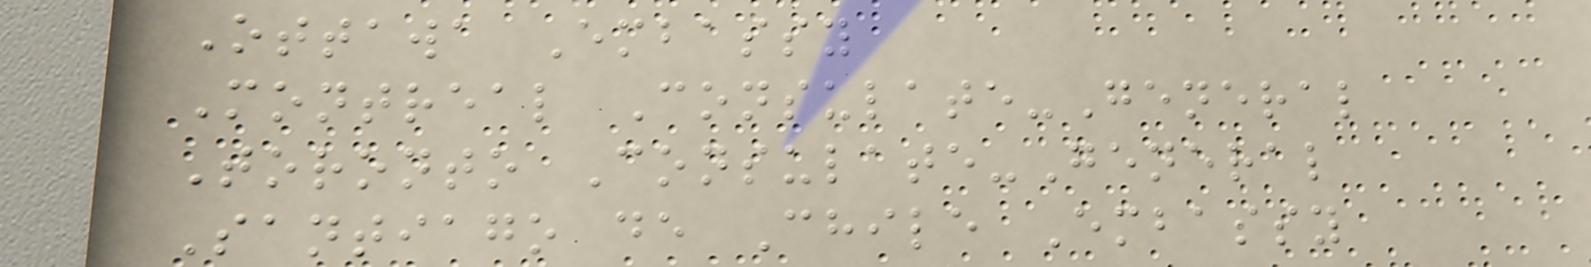Ottawa Embassy
Montreal Consulate-General
Toronto Consulate-General
Santiago de Chile Embassy
